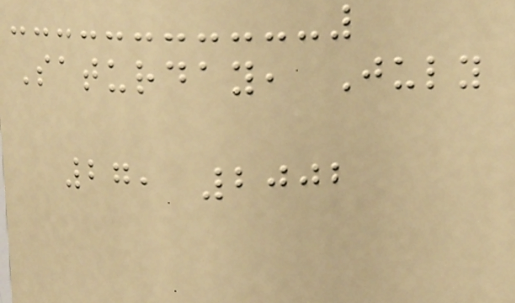Saturday, July
27, 2002
